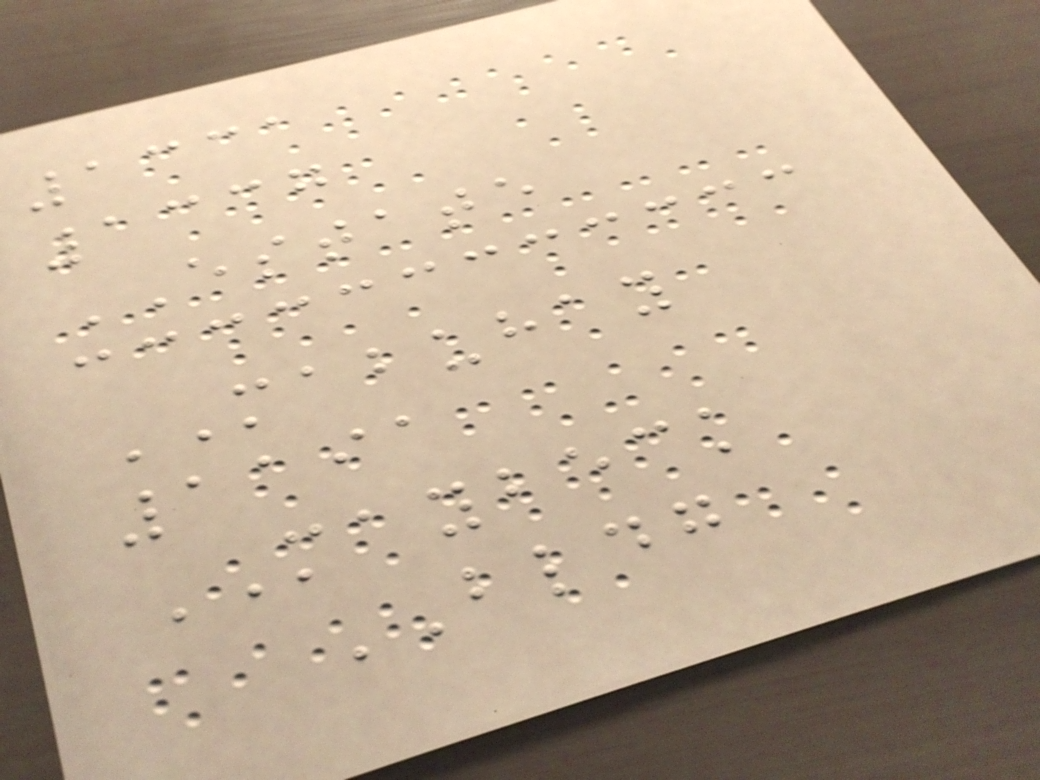1331
1337
ESTATE
MABUHAY
1191
MAYBECK
BLDG
